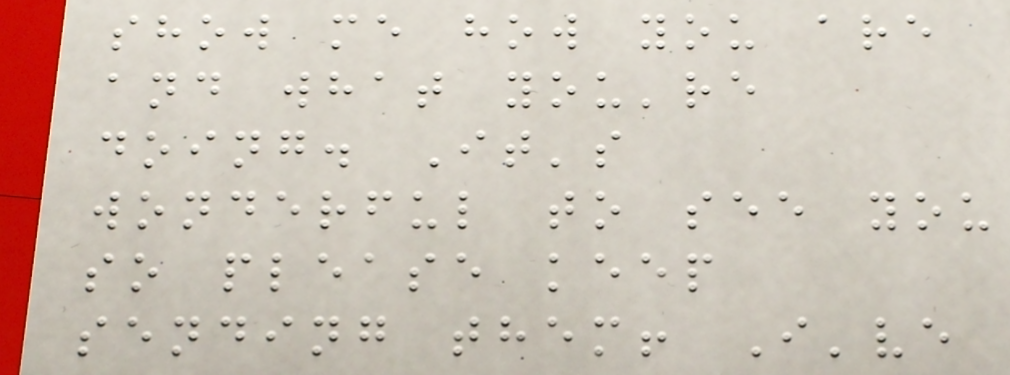show me how you are
and what you're
doing. It's
wonderful to see you
so please keep
sending them! I've
